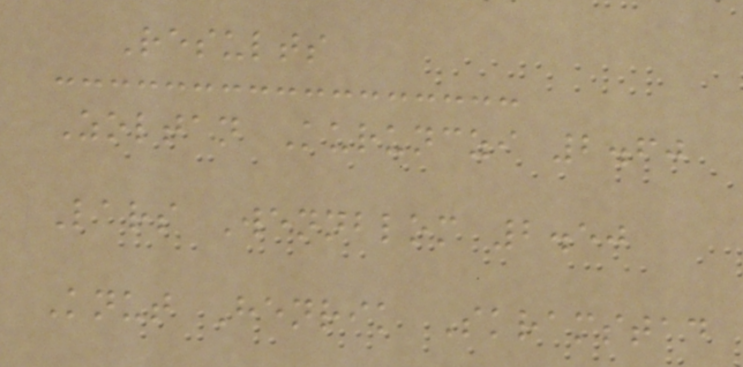Results
Zoltan Kurunczi 2.60
Lars Wennblom 2.50
Knut Henrik Skramstad
